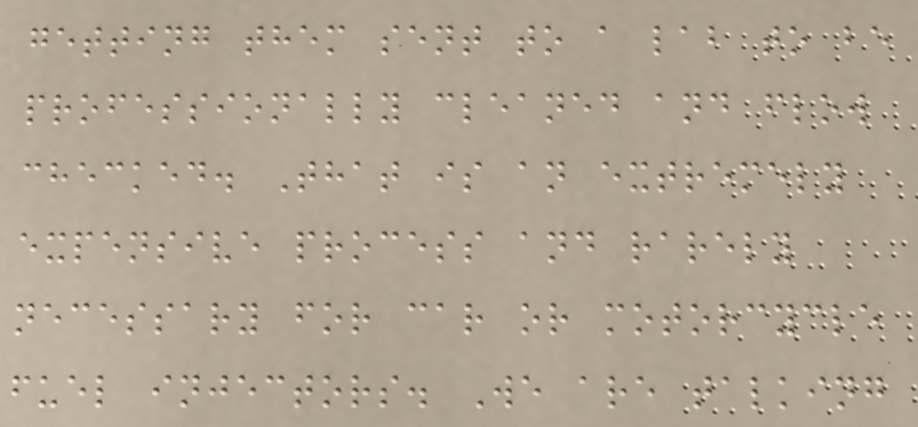getting them sent to a lab to be
professionally cleaned and flow
checked. That is an extremely
expensive process and rarely
necessary for car or motorcycle
fuel injectors. We are talking
